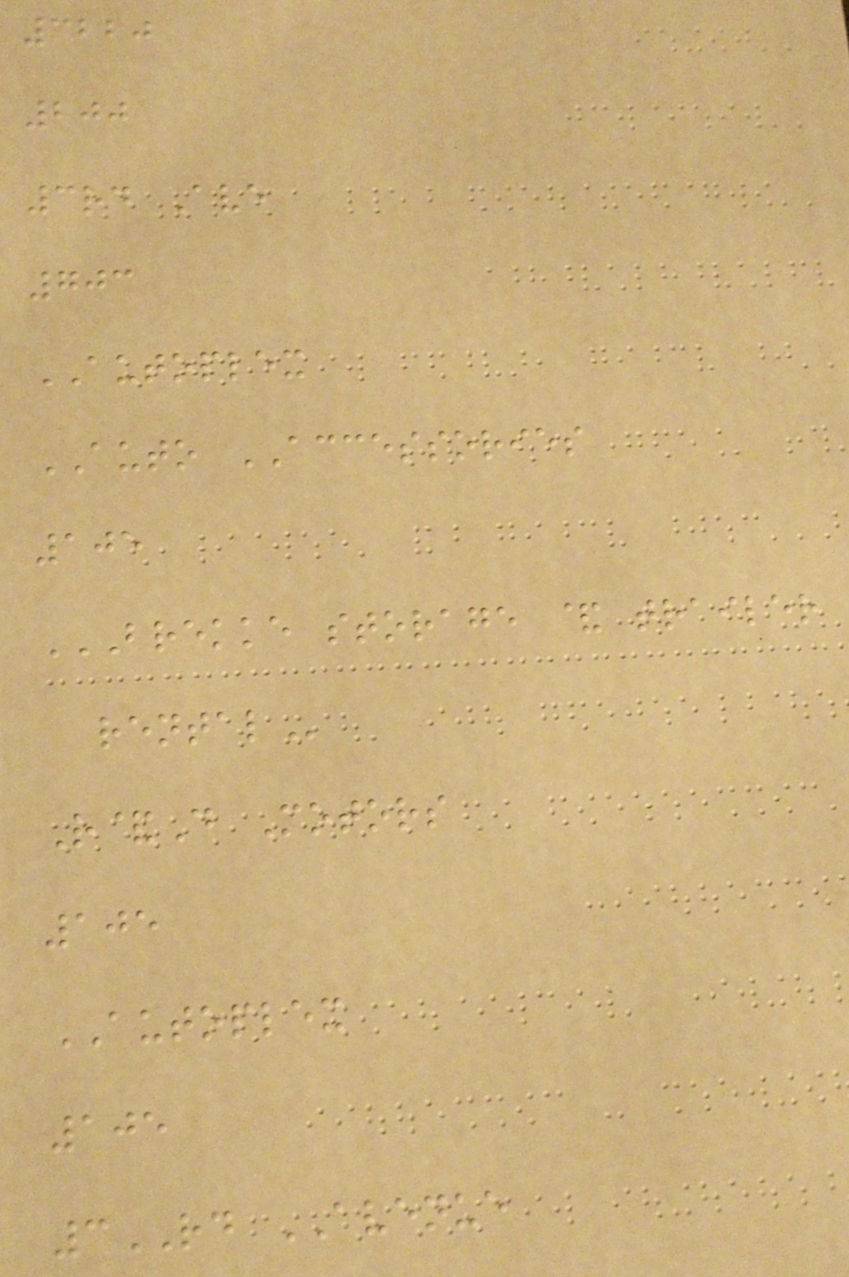3220
200
3rd Ave
703
AUTOPLEX
AUTO ACCESSORIES
105
BREKKE STORAGE & TRAILER
RENTAL
R&D Motors
105
AUTOPLEX
105
3RD AVENUE
